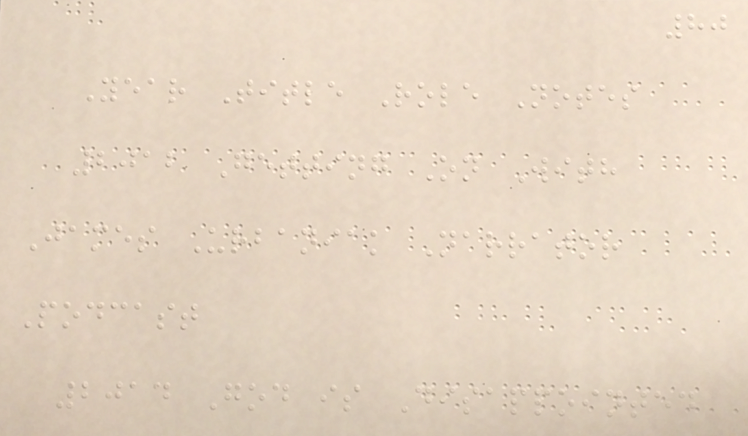80
Year Title Role Notes
2012 Getting On With
James Urbaniak Narrator
Podcast
2014 God is Disappointed
